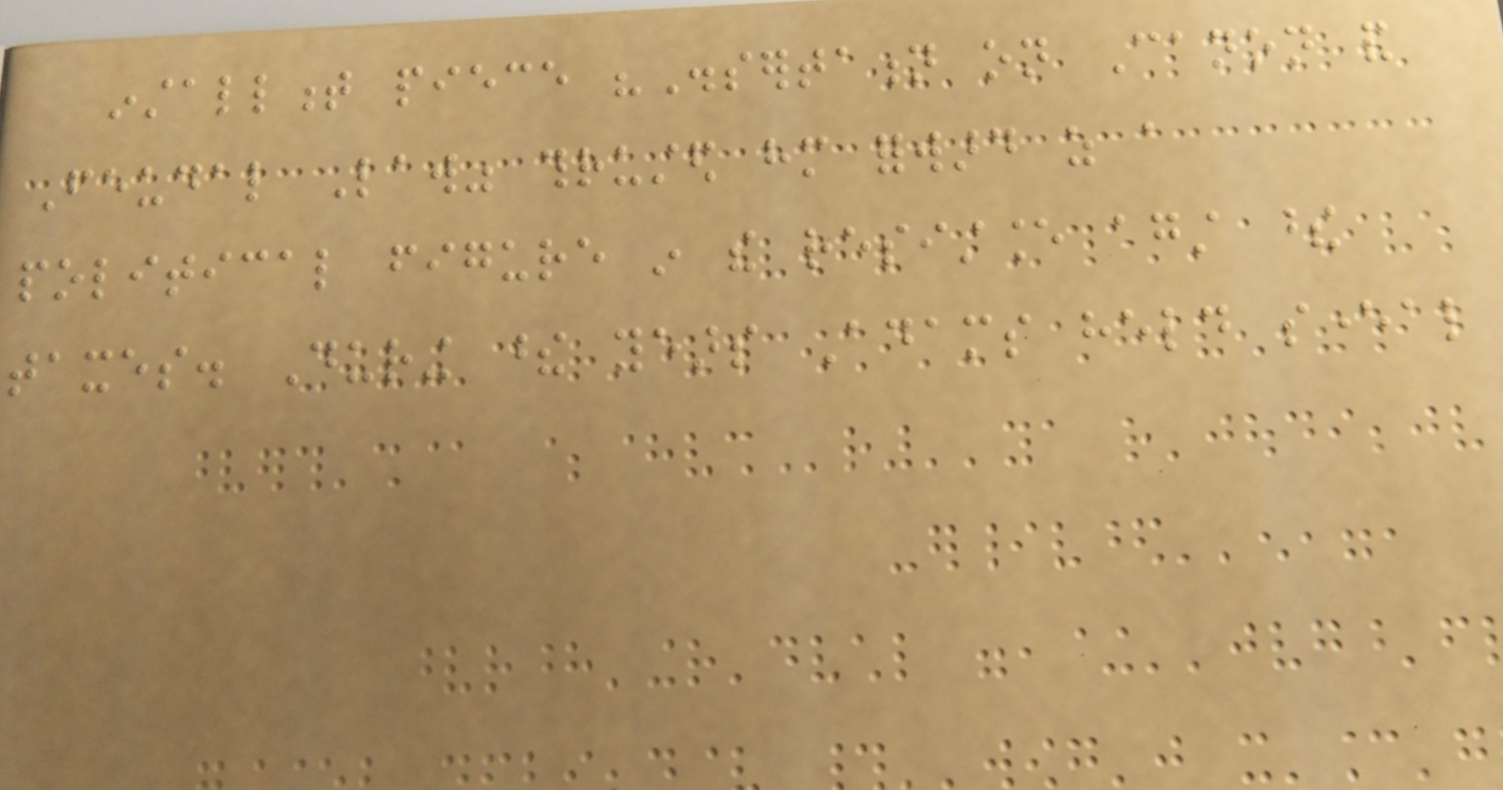installment piece "Dissertation on Canon and
Feudal Law" thrusted him forward as a
political figure in the resistance against these
taxes. During these years Adams held several
